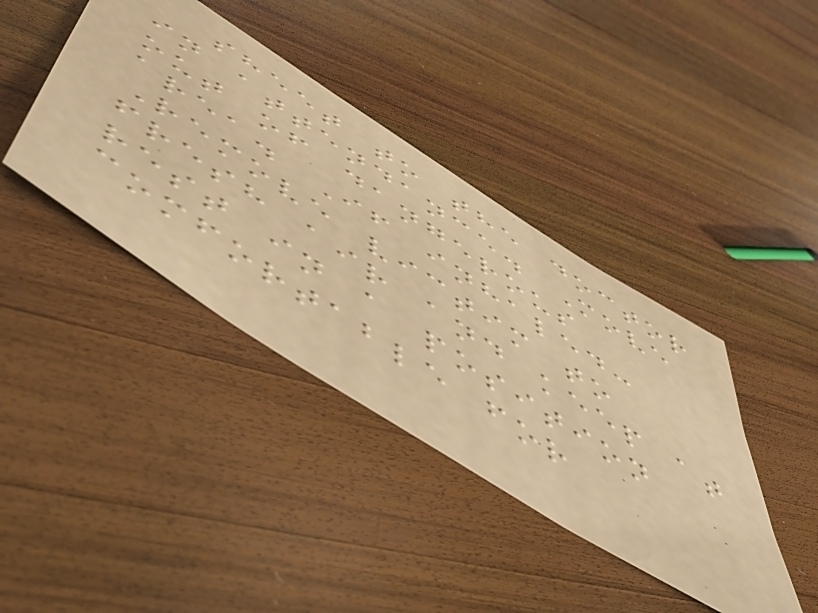sheet to the doctor
in attendance. Move
out of dangerous
area. If inhaled:
Remove victim to
fresh air and keep at
rest in a position
comfortable for
